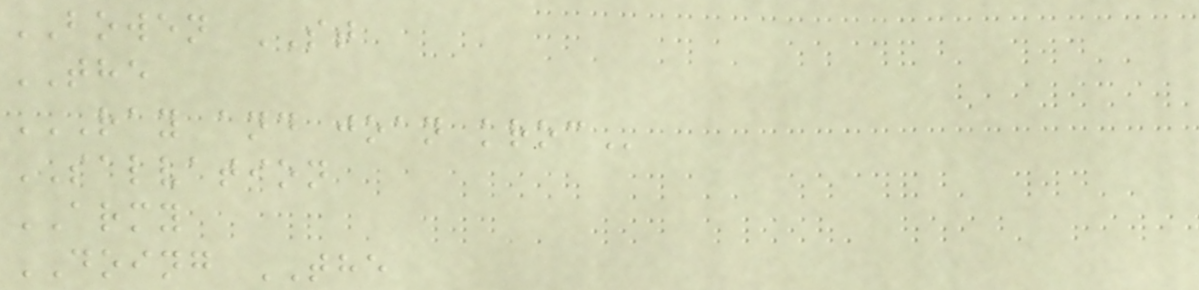BOWEN ST
THE
RAY AND JOAN KROC
SALVATION
ARMY
DOING THE
